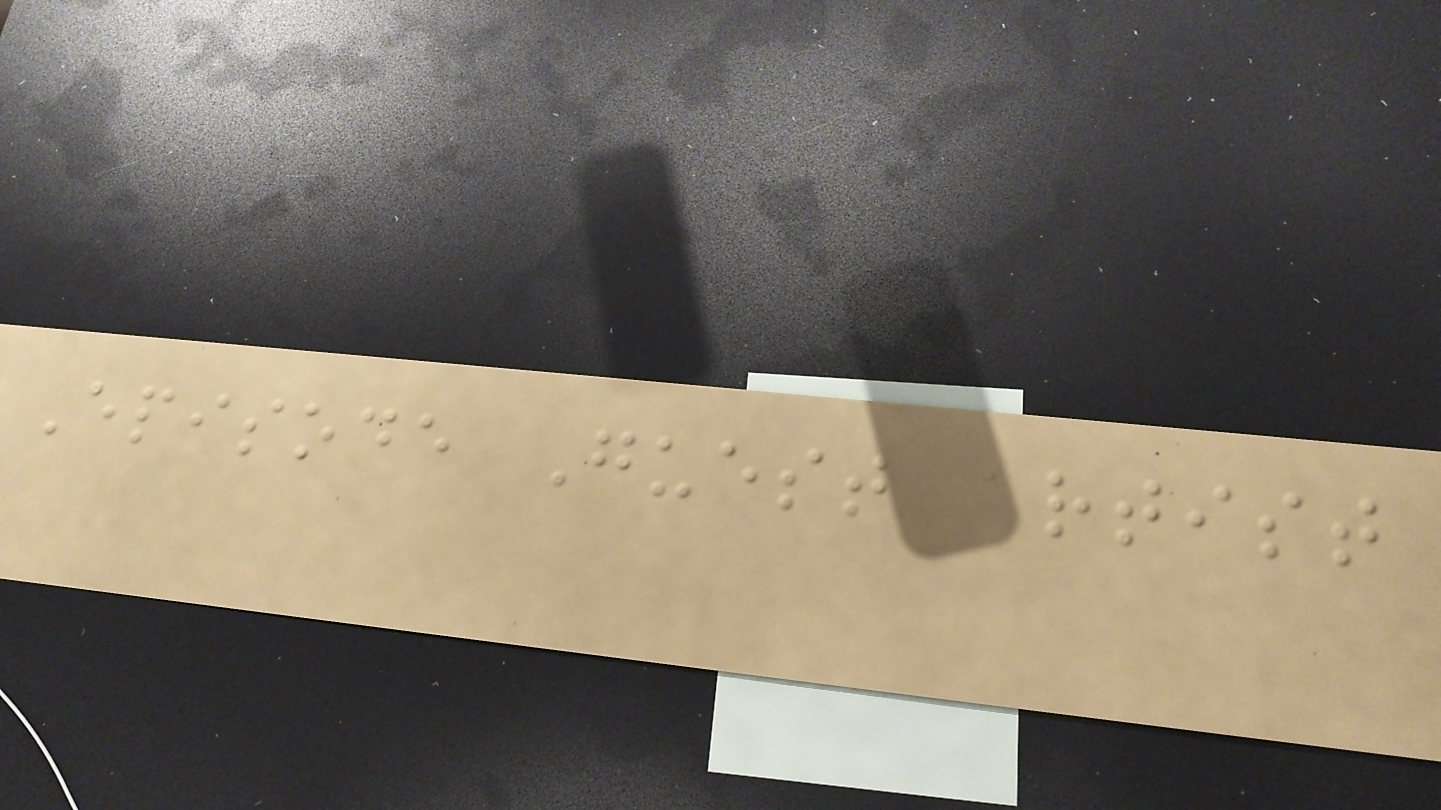Episode Guest artist
